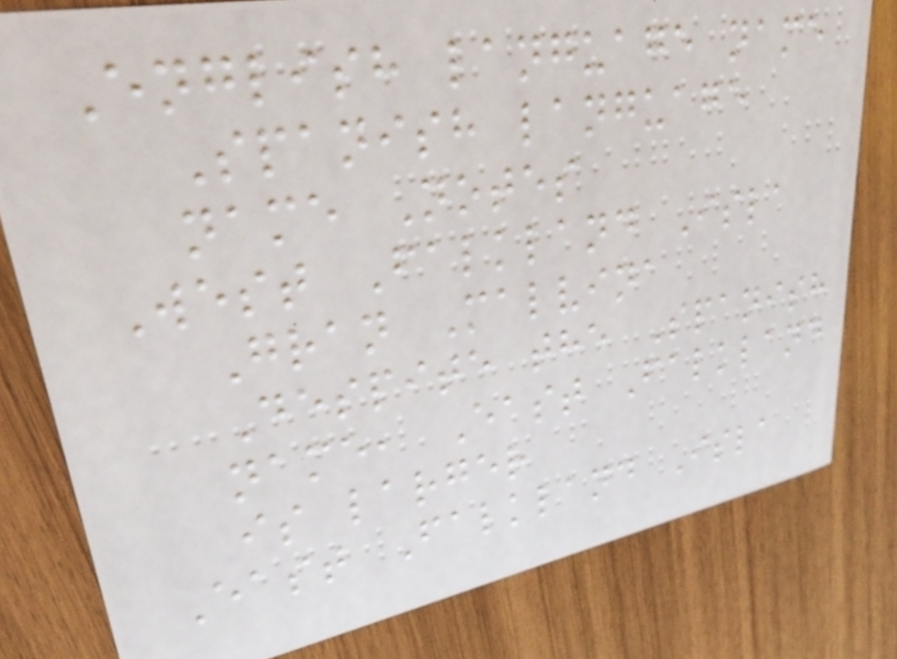English language name
Spanish language
name Notes
West Falkland Isla
Gran Malvina
Despite the Spanish
name, East Falkland
is larger
East Falkland Isla
